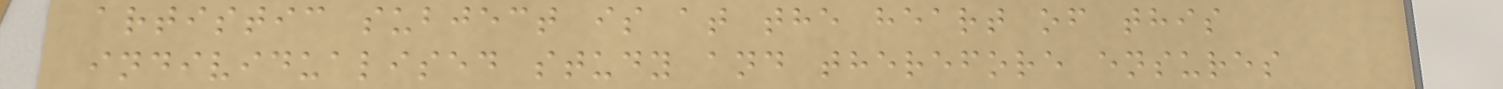artistic subject is at the heart of this
individualised study and therefore ensures
